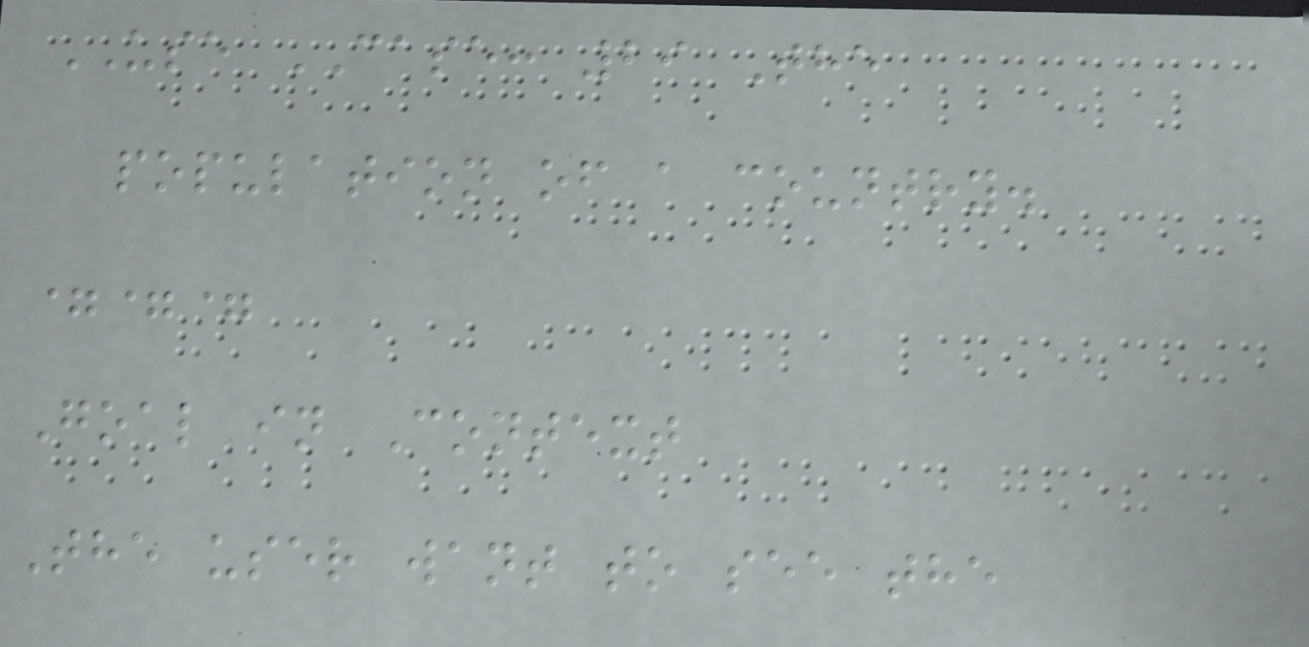USE CASE: 29 The
population of a country.
===
Goal in Context
The user want to see the
